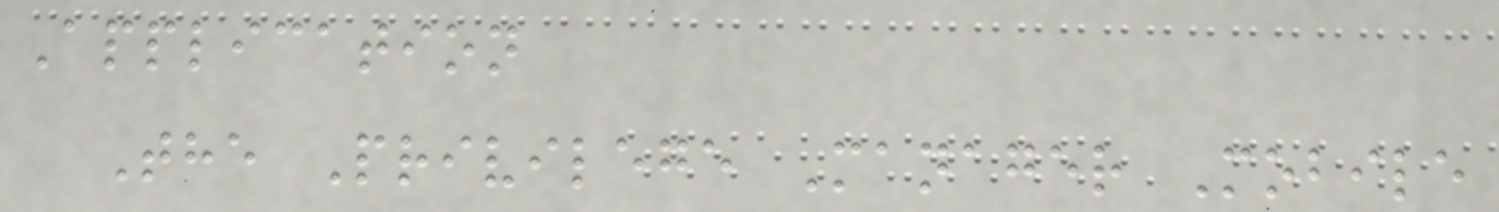Application
The Privilege Manager Mobile
